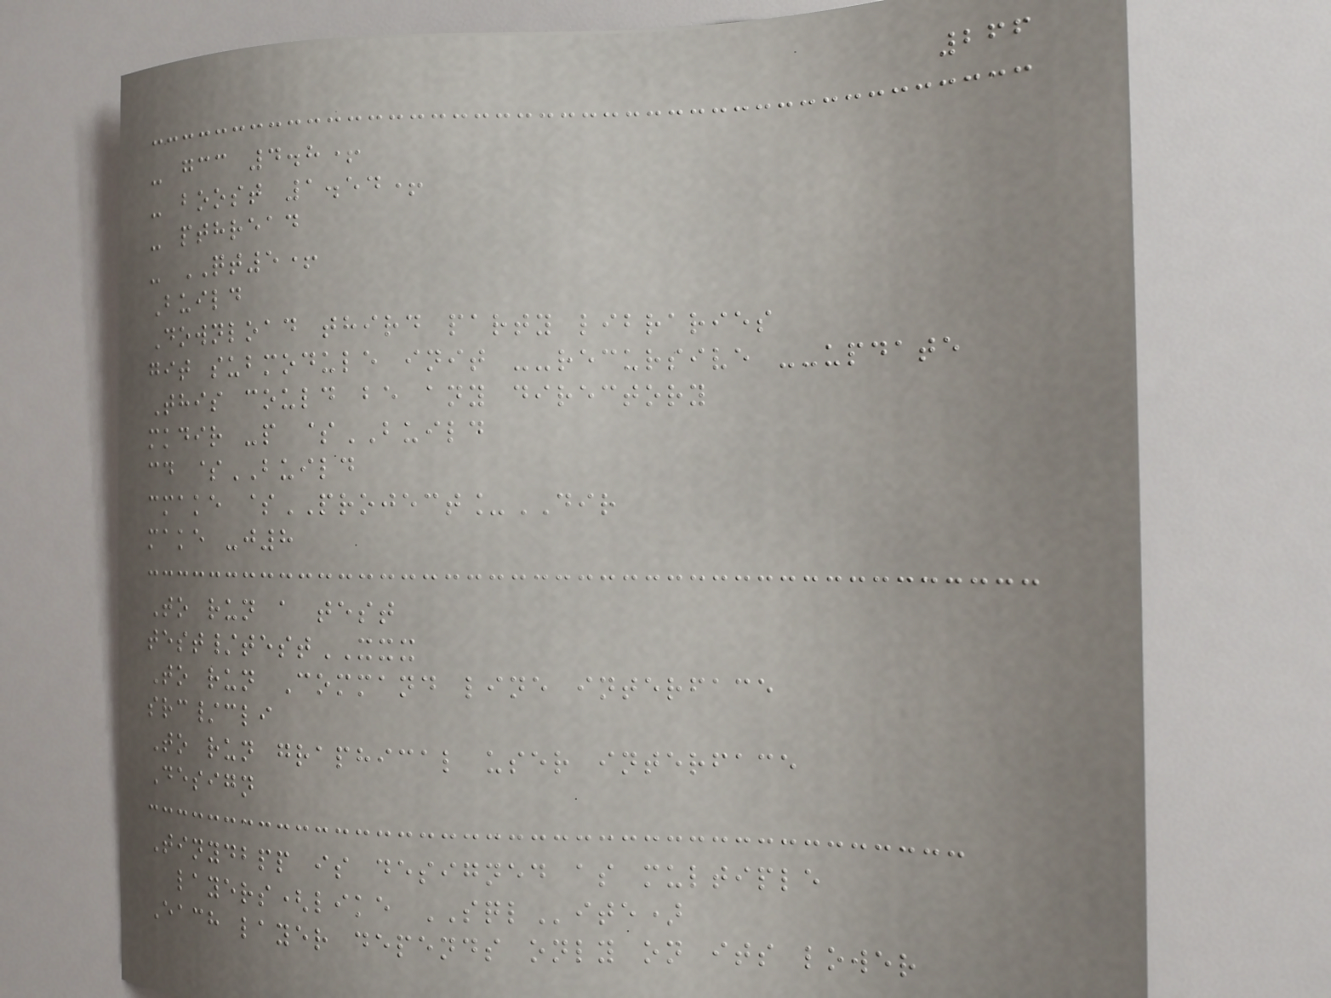266
- gcc 4.8+
- boost 1.54+
- pthread
- QT5+
Build
Download third party libraries
git submodule init --recursive --update
This could be any directory
mkdir -p $BUILD
cd $BUILD
cmake $PROJECT_DIR
make -j8
To run a test
test/testXXX
To run Command line interface
src/cli
To run graphical user interface
Design
Tinydbpp is designed as multiple
layers(like SQLite)
Each layer depends only on its lower
